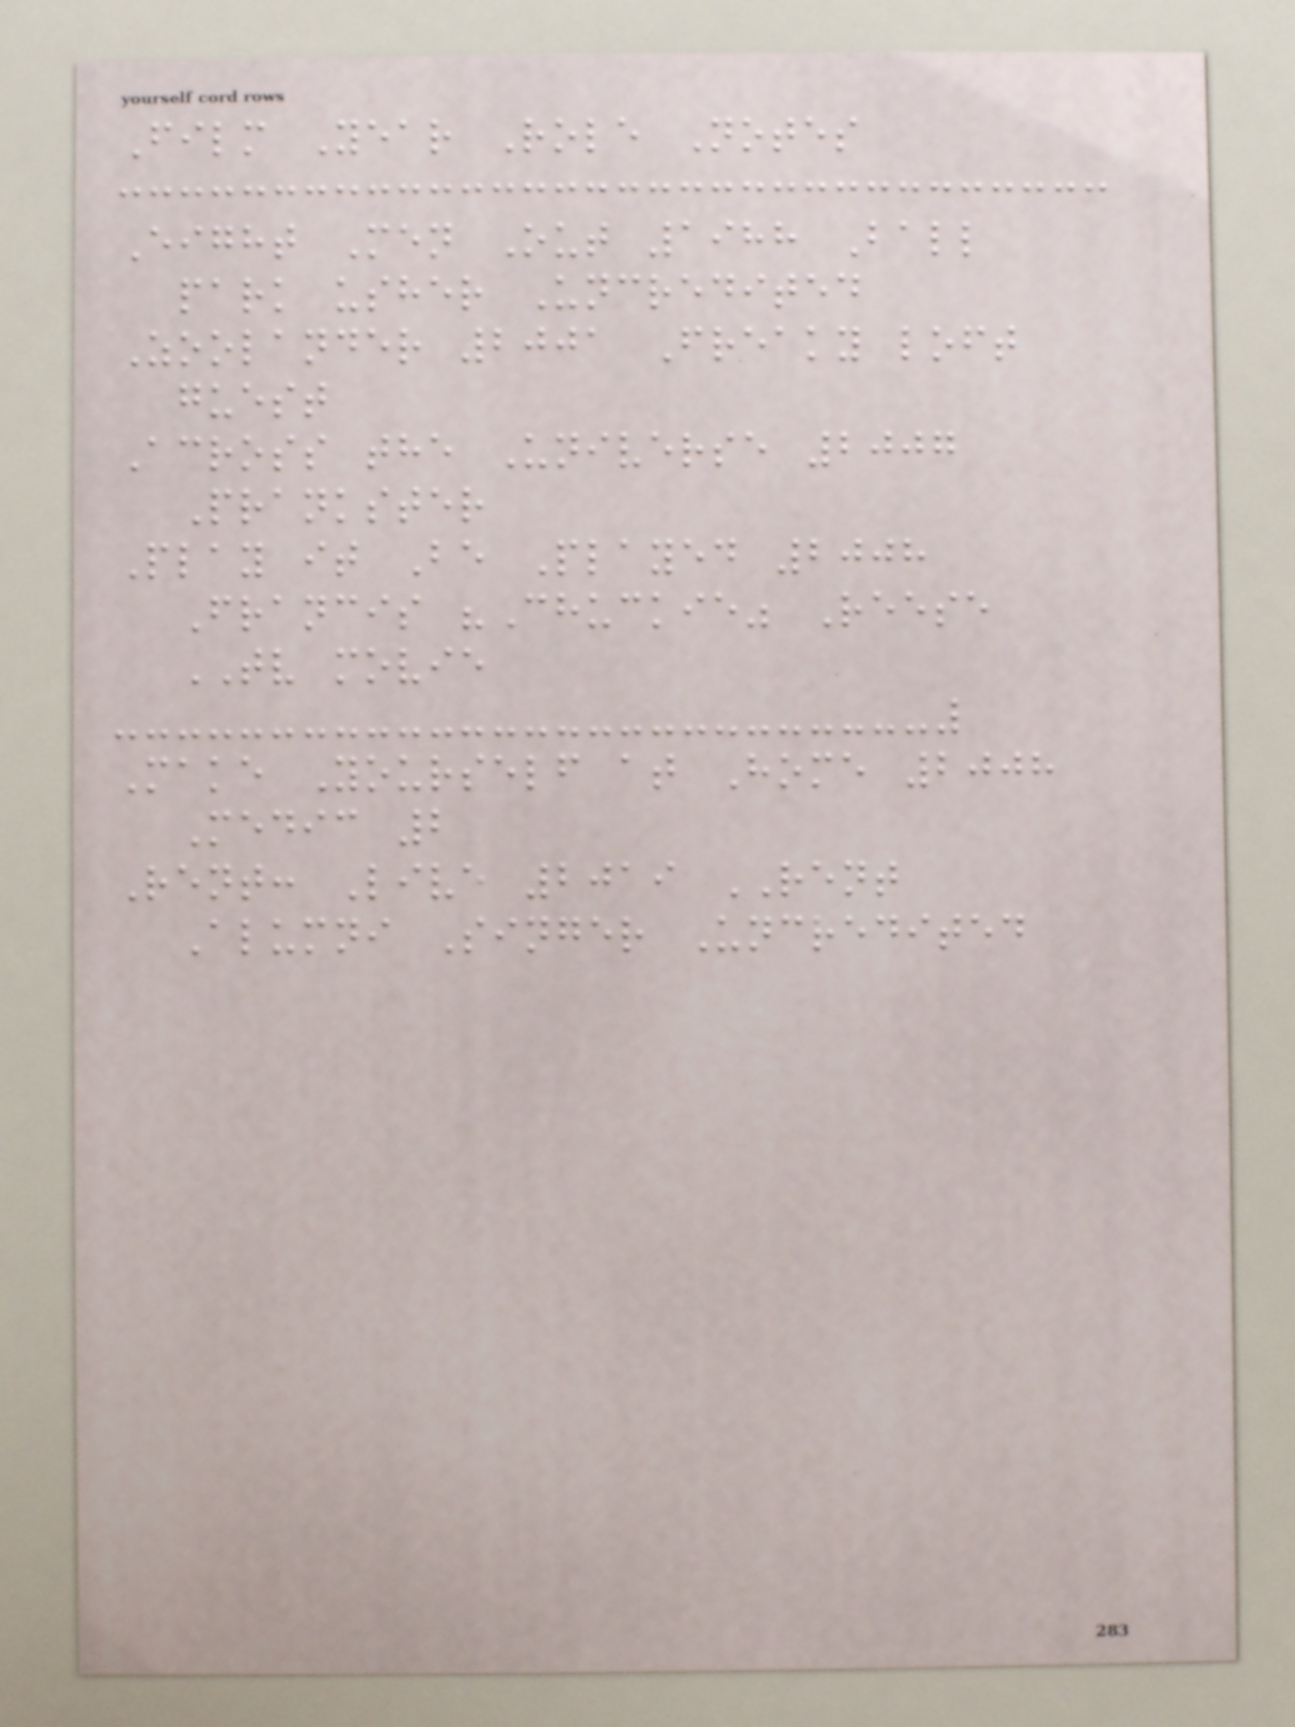Film Year Role Notes
Eight Men Out 1988 Ball
park usher Uncredited
Zoolander 2001 Freaky loft
guest
Across the Universe 2007
Prankster
Play it Be Played 2008
Francis "Chuckie" Reese
TV movie
Make Yourself at Home 2008
Medic 2
Rent: Live 2019 RENT
Alumni Singer Uncredited
